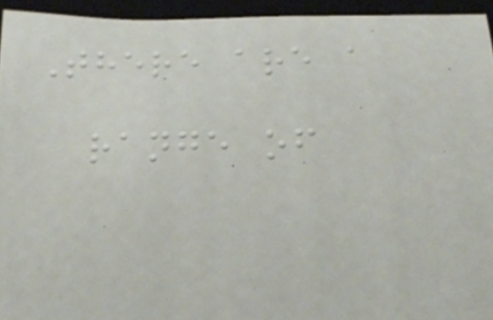There are a
range of
